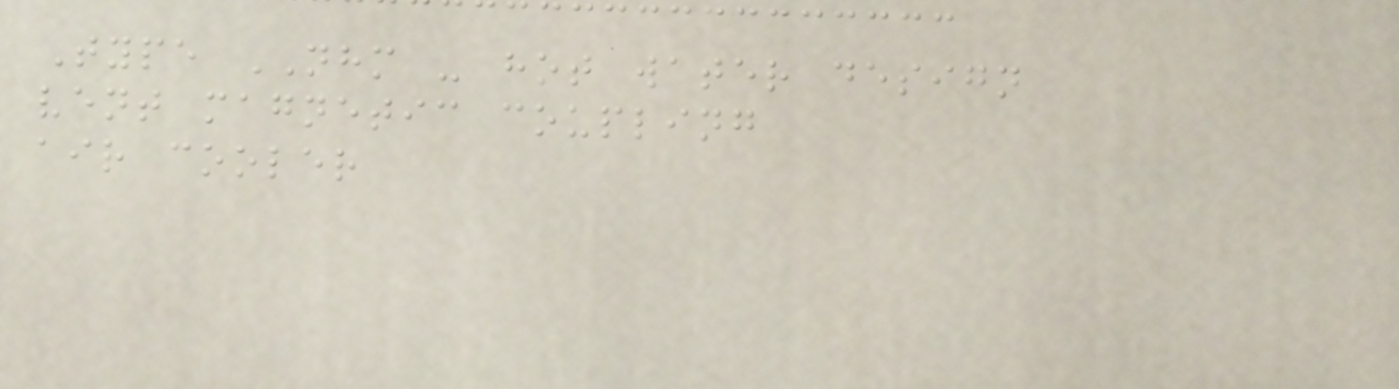Type NHM - hot water design
vent magnetic coupling
air cooler
